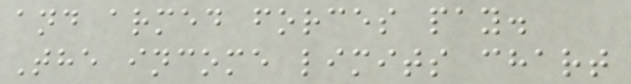and armed forces pay.
The income limits chart
